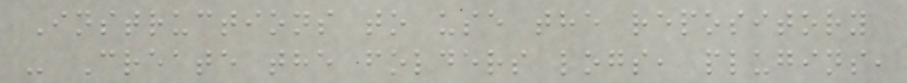Instructions to use the repository
- Create the folders logs, plugins,
